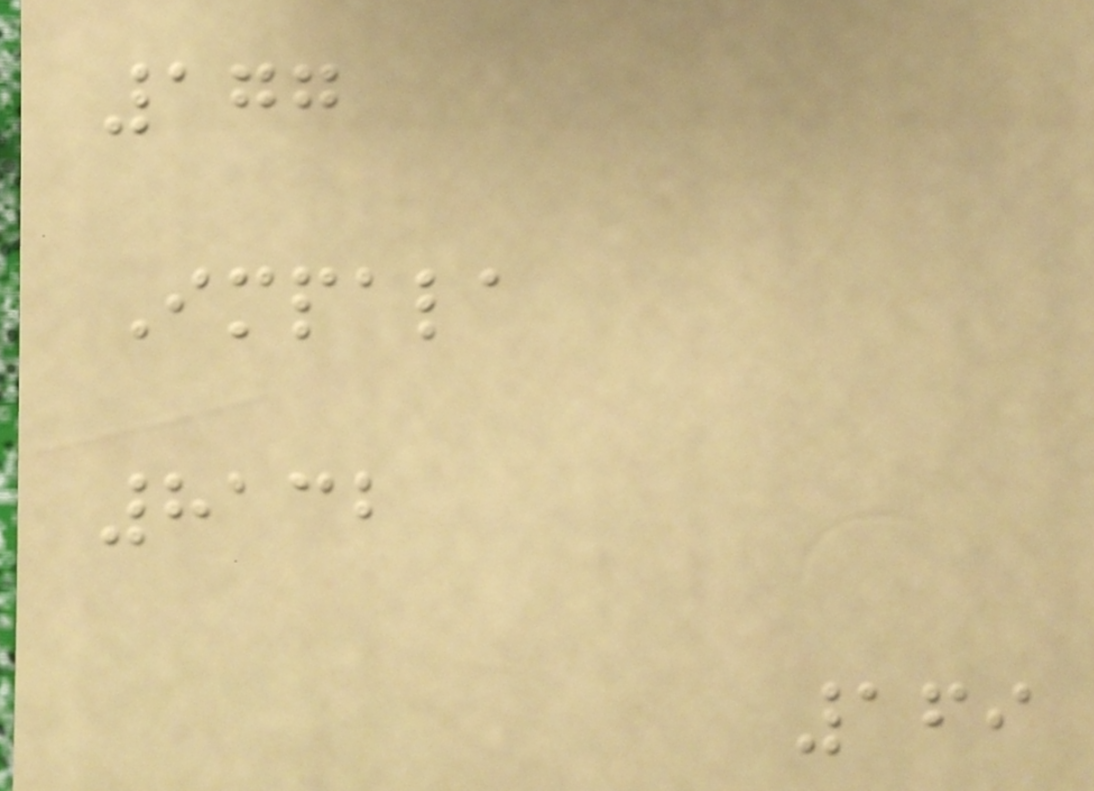177
Impala
8132
169
